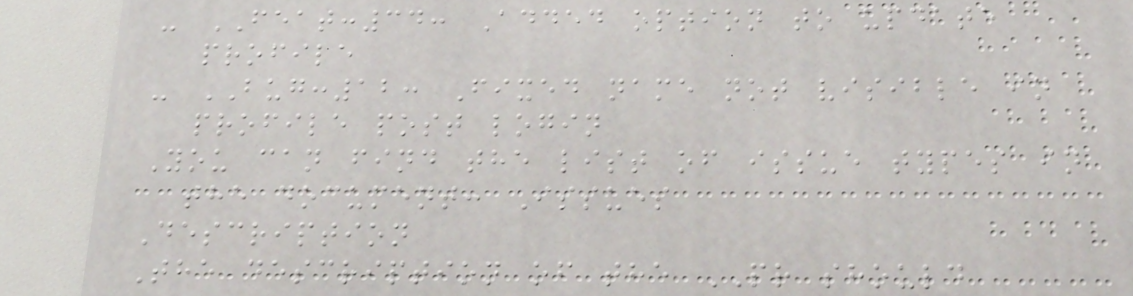- FEAT:34: Added option to update
profile
- BUG:12: Fixed name not visible in
profile post login
You can find the list of issue types in
the document: Issues
Description
The description of the PR should
